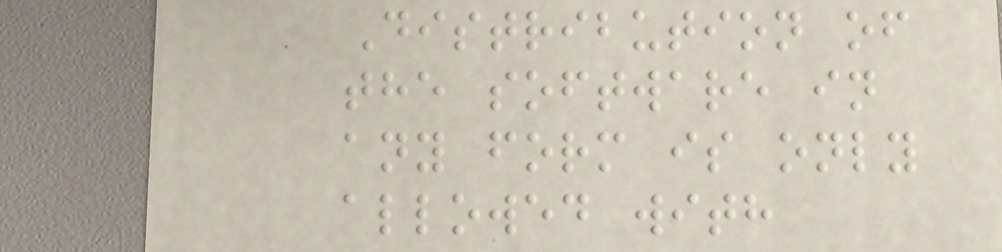Distribution of
the software in
any form is only
allowed with
